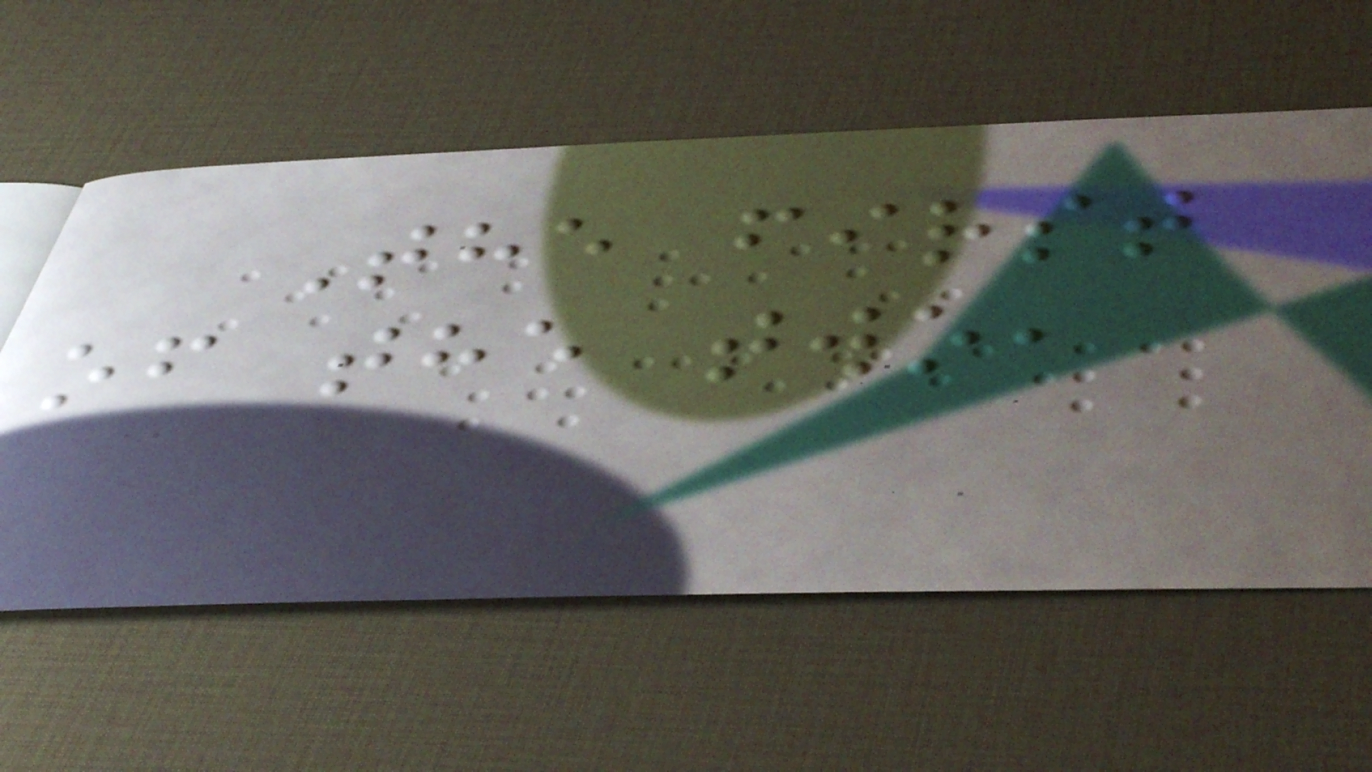The first
of the two,
